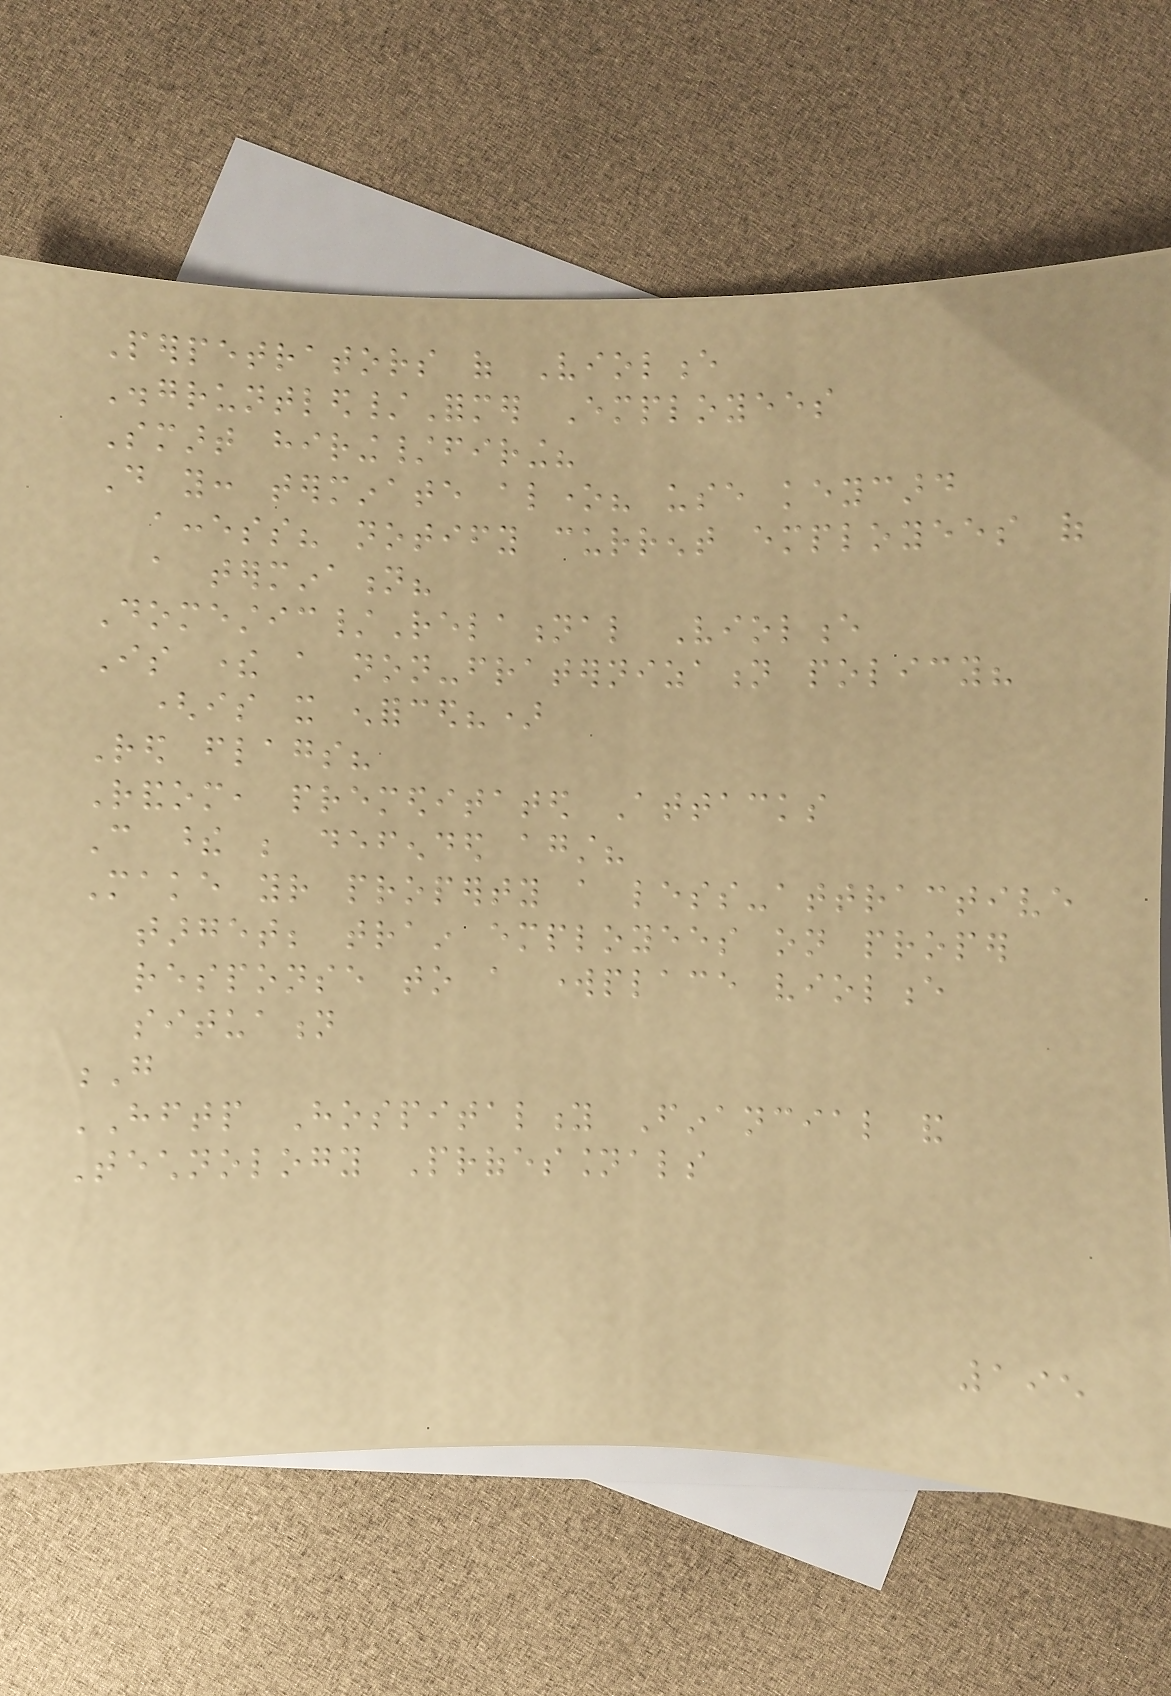Perpetrators of Violence
Disgruntled/Former Employees
Smart hiring/firing?
Do you: terminate alone? use keycard
access? notify current employees of
a termination?
Domestic/Relational Violence
Is there a non-fraternization policy?
(is it enforced?)
Red flags?
Random, premeditated Attacks
Can these be defended against?
Make your property a less-attractive
target; train employees on proper
response to a workplace violence
situation
G
HFTP Hospitality Financial and
Technology Professionals
195
